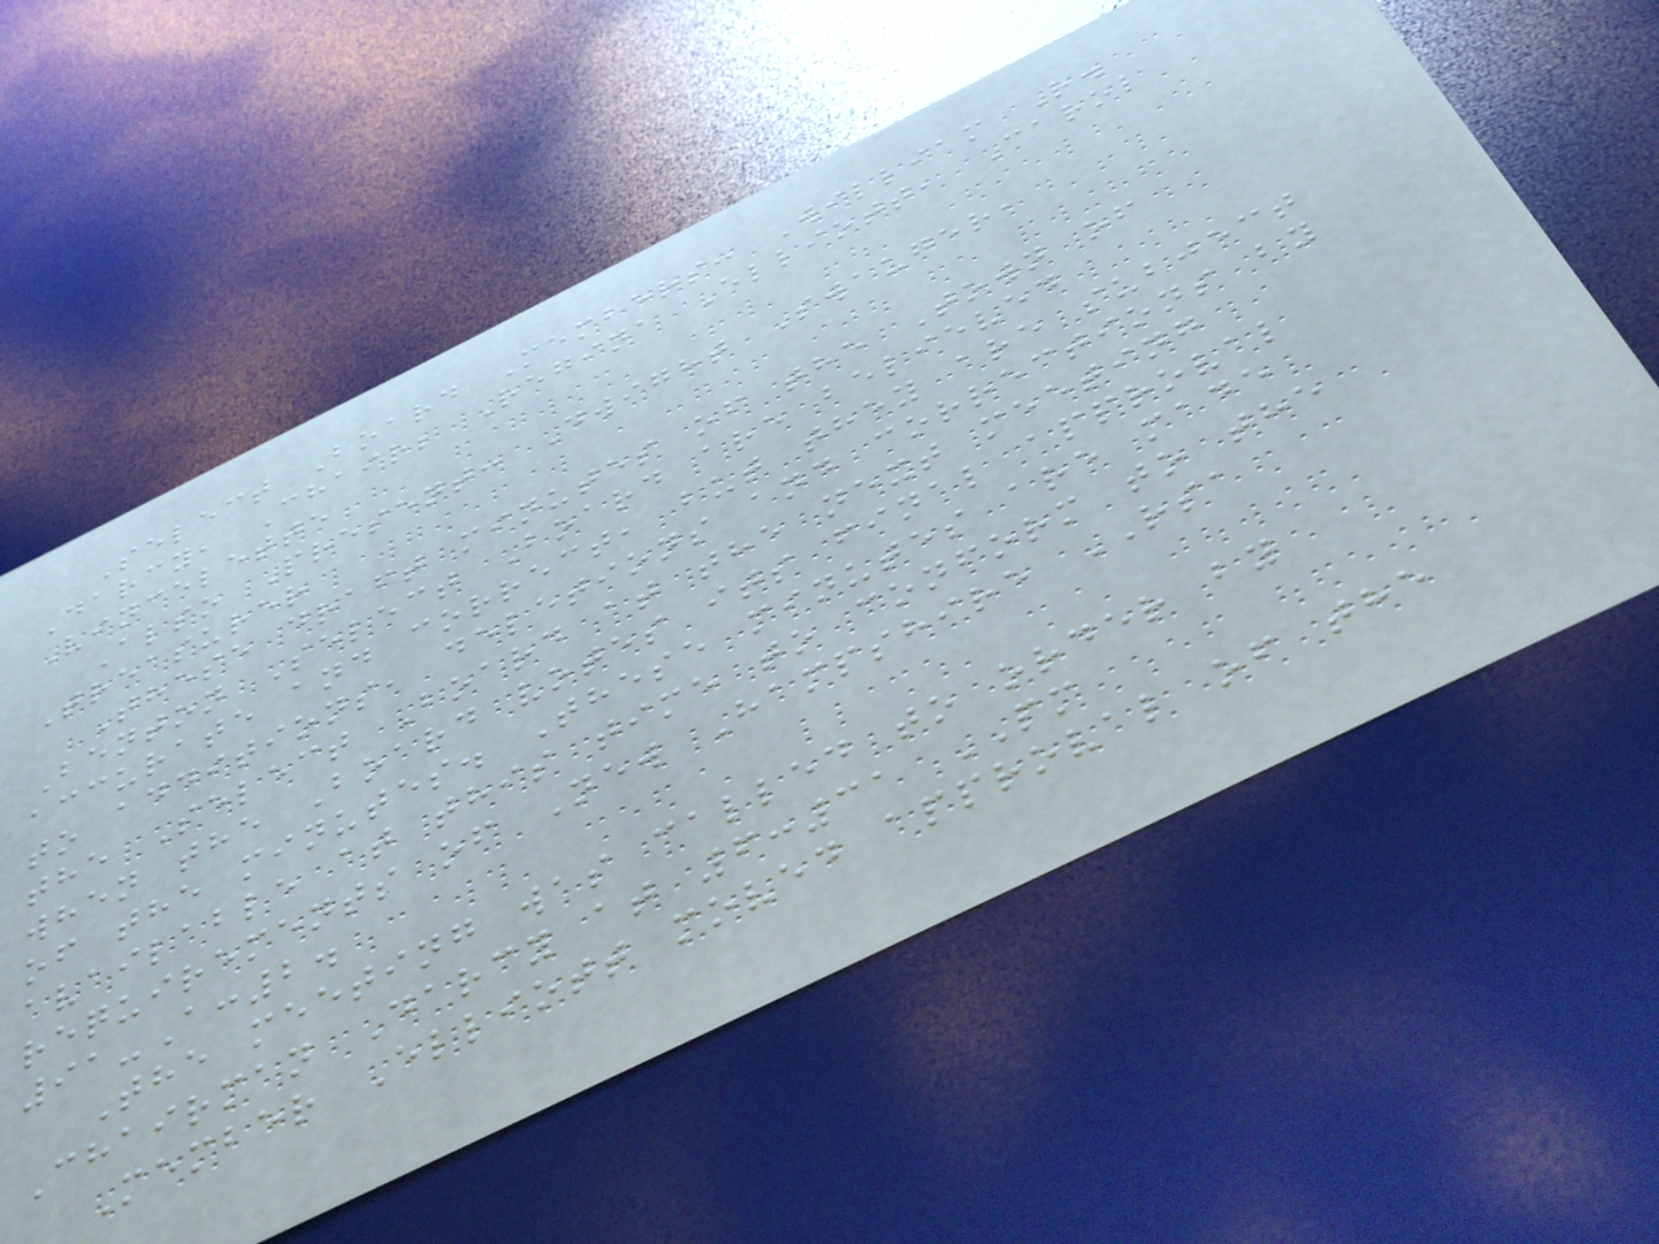Select Board Members: William R.
Darcy, Chair; Regina Elliott, Carol
Vincelette
Also Present: Dwight Swauger,
Treasurer
These draft minutes of the Town of
Benton Select Board are believed
accurate and correct, but they are subject
to additions, deletions and corrections by
the Select Board at the next meeting
when the Board votes its final approval
of the minutes. These minutes are made
available at this time to conform to the
requirements of New Hampshire RSA
91-A:2.
The meeting was called to order by
Chairman Darcy at 6:31 PM
Member Elliott moved approval of the
